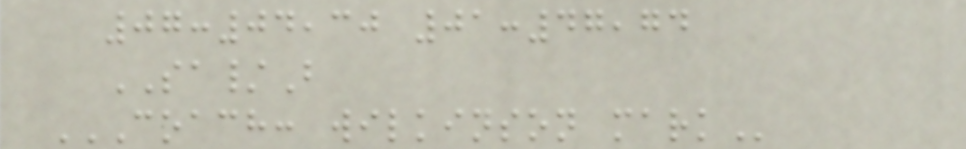07:04,30 01:47,74
SA/B
COACH: WILKINSON MARK
